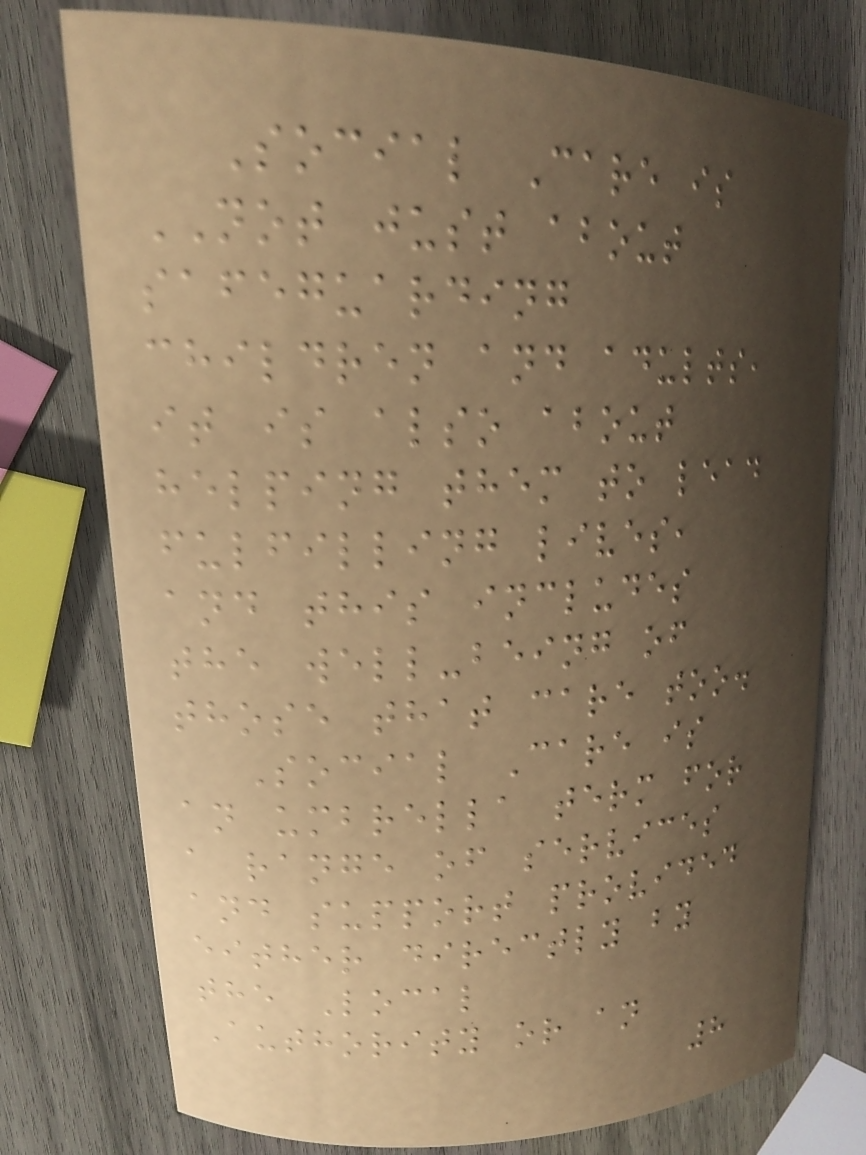Social Care is
NOT just about
safeguarding
children and adults,
it is also about
helping them to lead
fulfilling lives,
and this includes
the well-being of
those that care too.
Social Care is
an umbrella term for
a range of services
and support provided
either directly by
the Local
Authority or an
8
